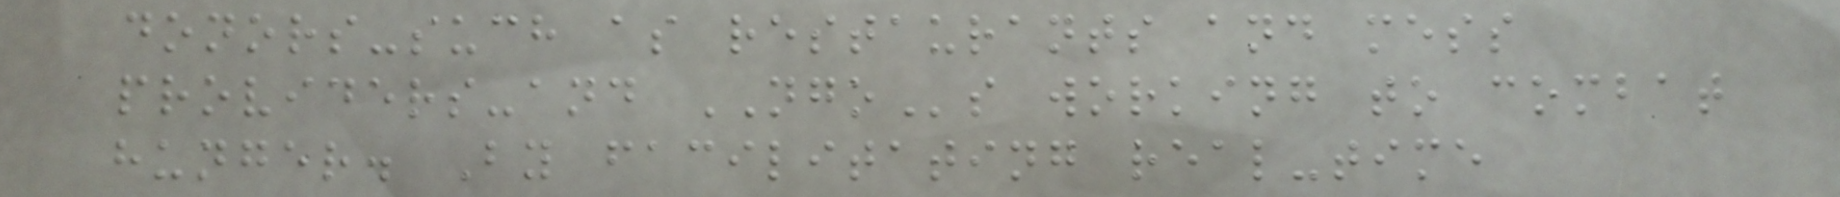donors-such as restaurants and mess
providers-and NGOs working to combat
hunger. By facilitating real-time
